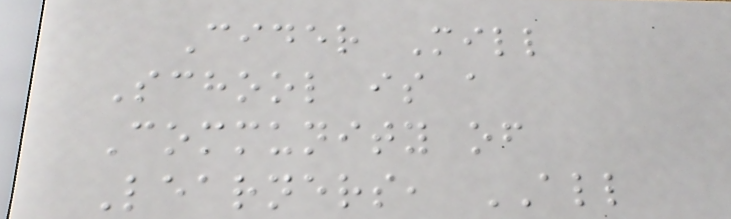Cider Mill
School is a
Community of
Learners, ALL
